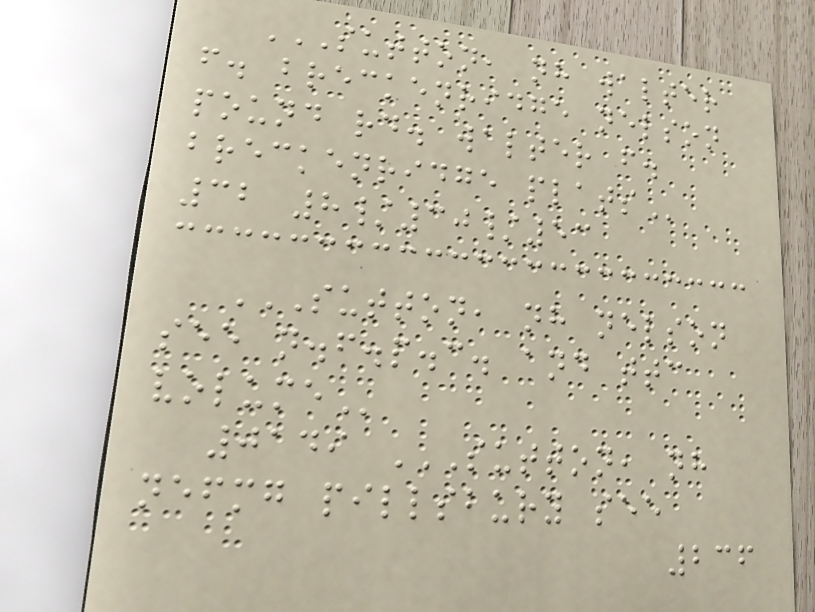SUTTON, NH WALTER
F. BRECKENRIDGE NELSON
POUND RD. WALTER F.
BRECKENRIDGE PLATS
32 8/30/53
SUTTON, NH NELSON
SEE N.F.P.C. AND TTC
VOLUME
0149 SUTTON, NH
NEFMG PILLSBURY SEE
236
